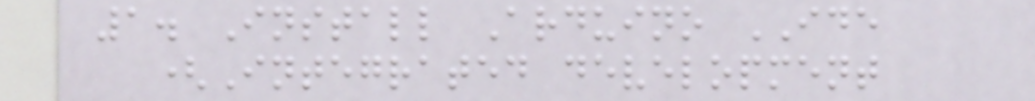1. Install Arduino IDE
(Integrated development
